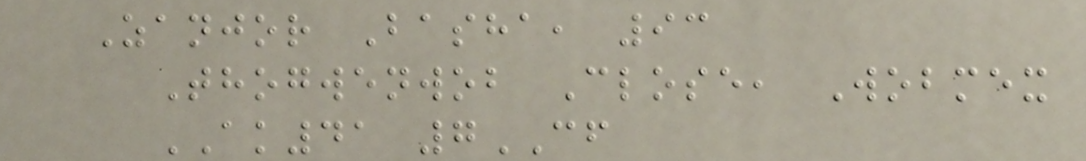Zanjor Basha, 93
Thogwenwob Close, Wobmex
AK41 7CF
